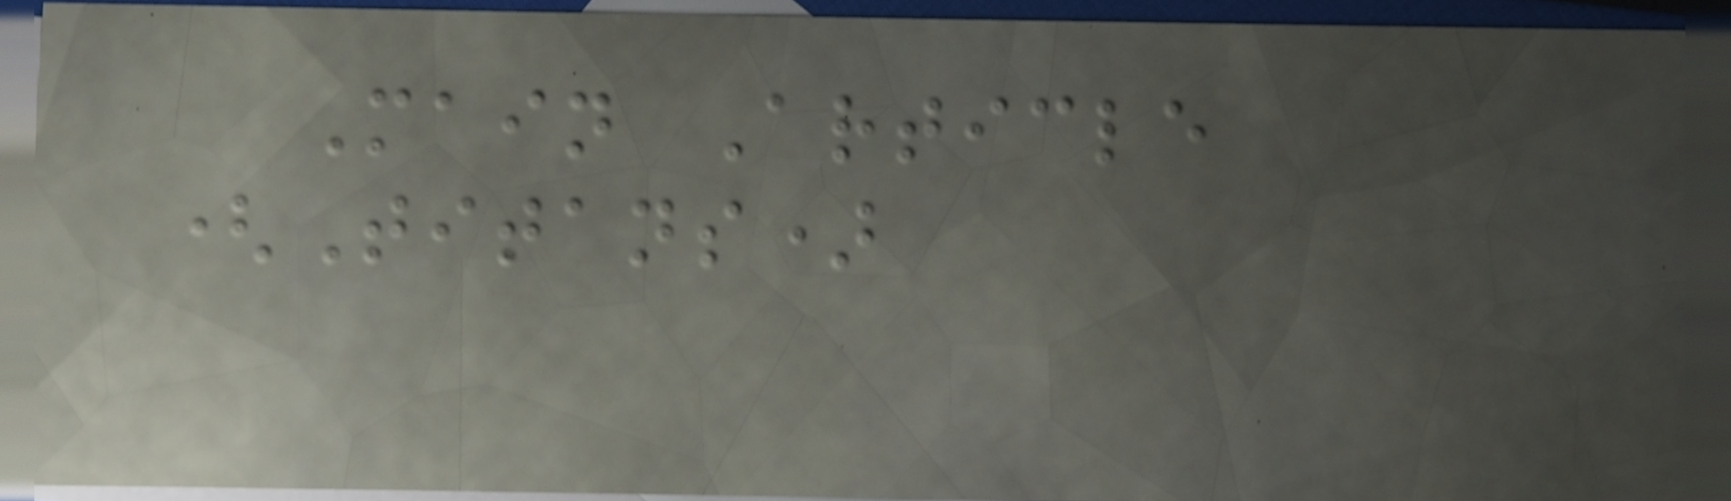Main Article
(Titans)
